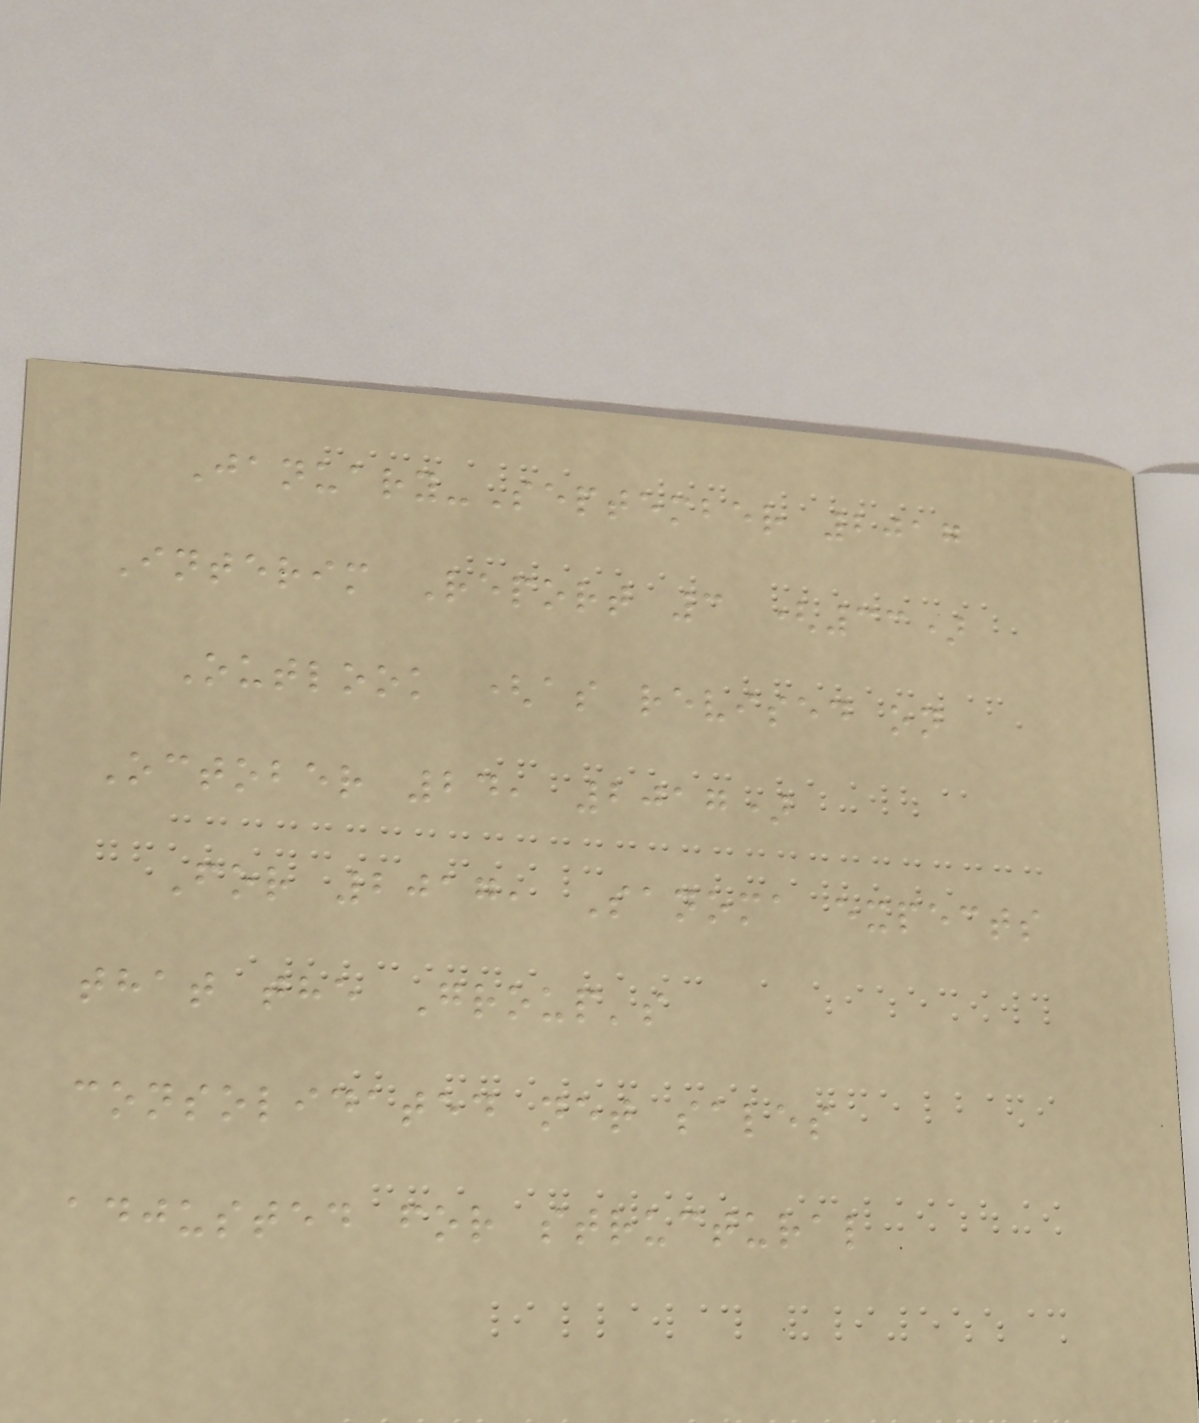January-September 2017
Interim Report 3 (33)
Outlook (as revised on
October 24, 2017)
For 2017, Sanoma expects
that the Group's
consolidated net sales
adjusted for structural
